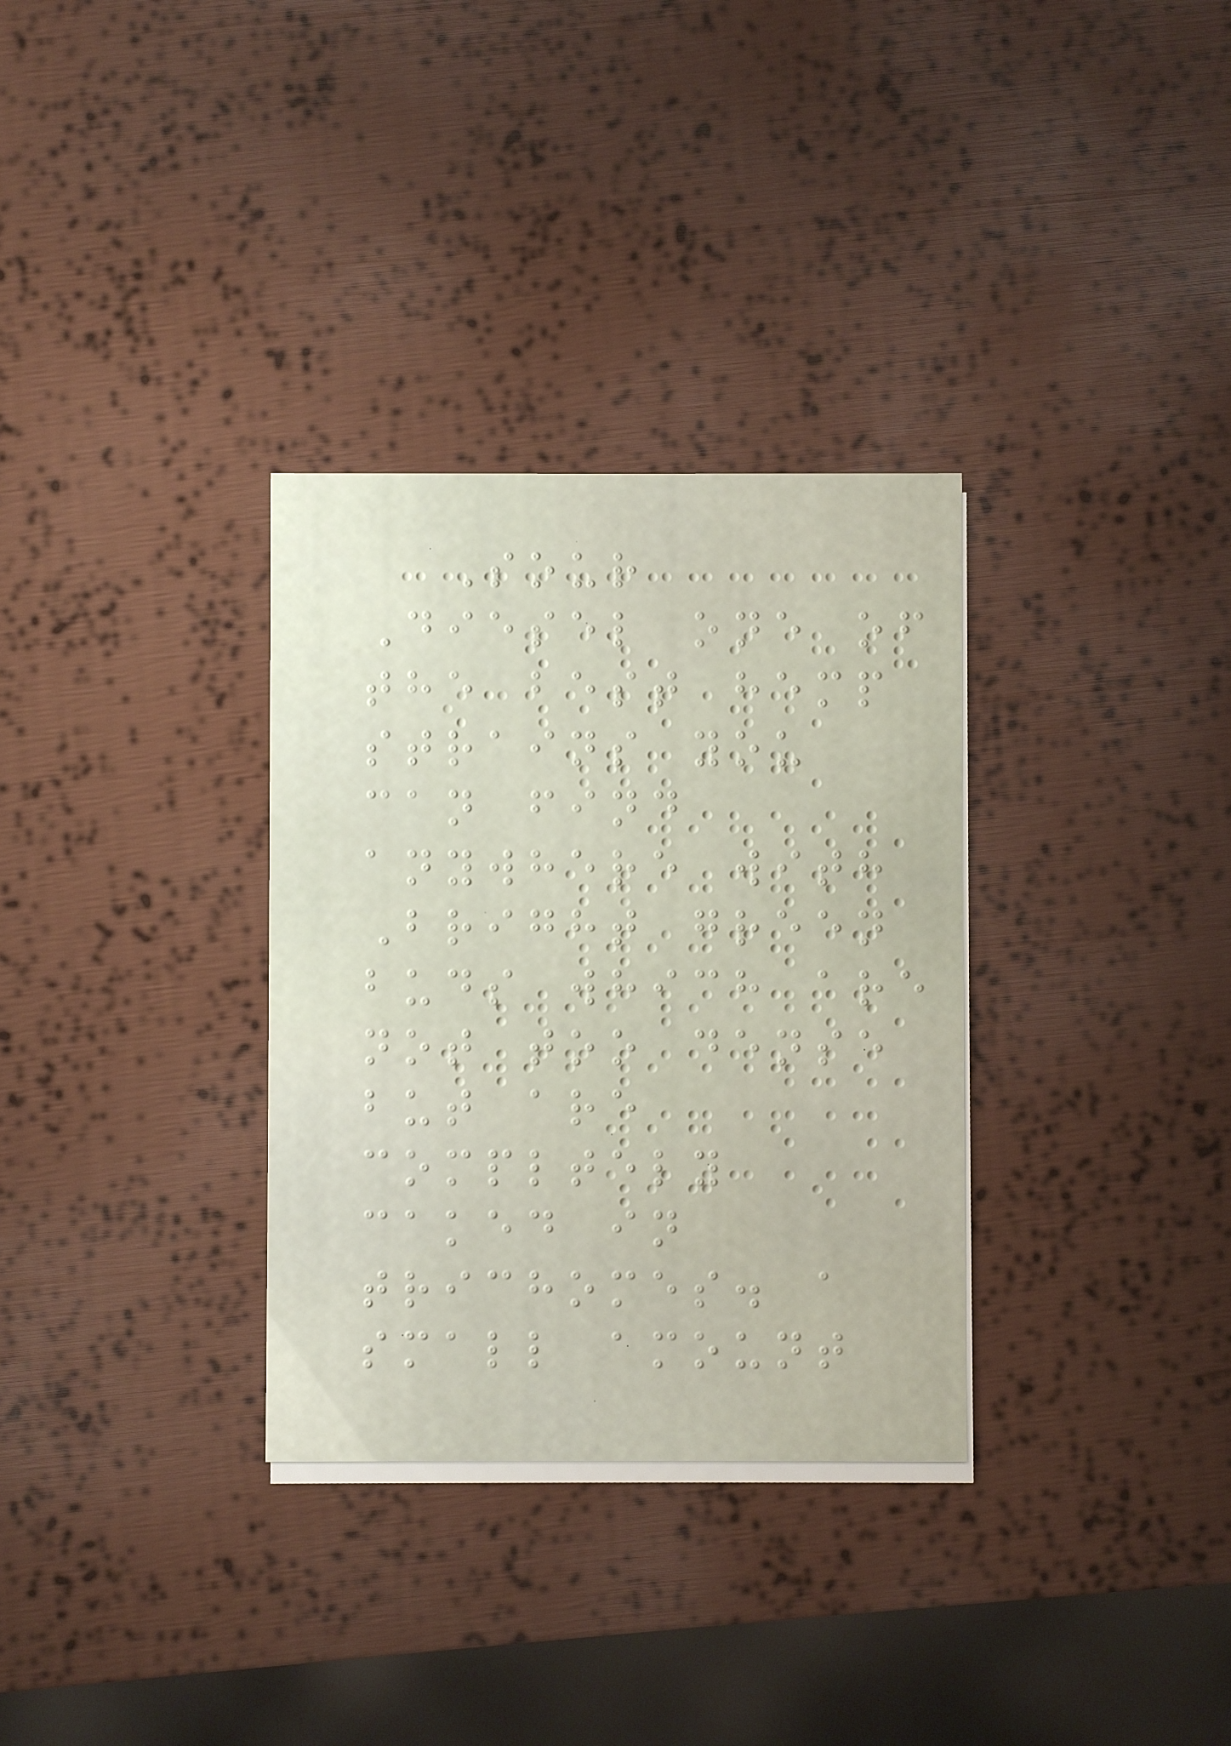Sour
Diesel one of
the best hemp
strains you
can find
anywhere with
Bright green
buds which are
not too dense
but are
compltely
caked in
trichomes. a
small amount
